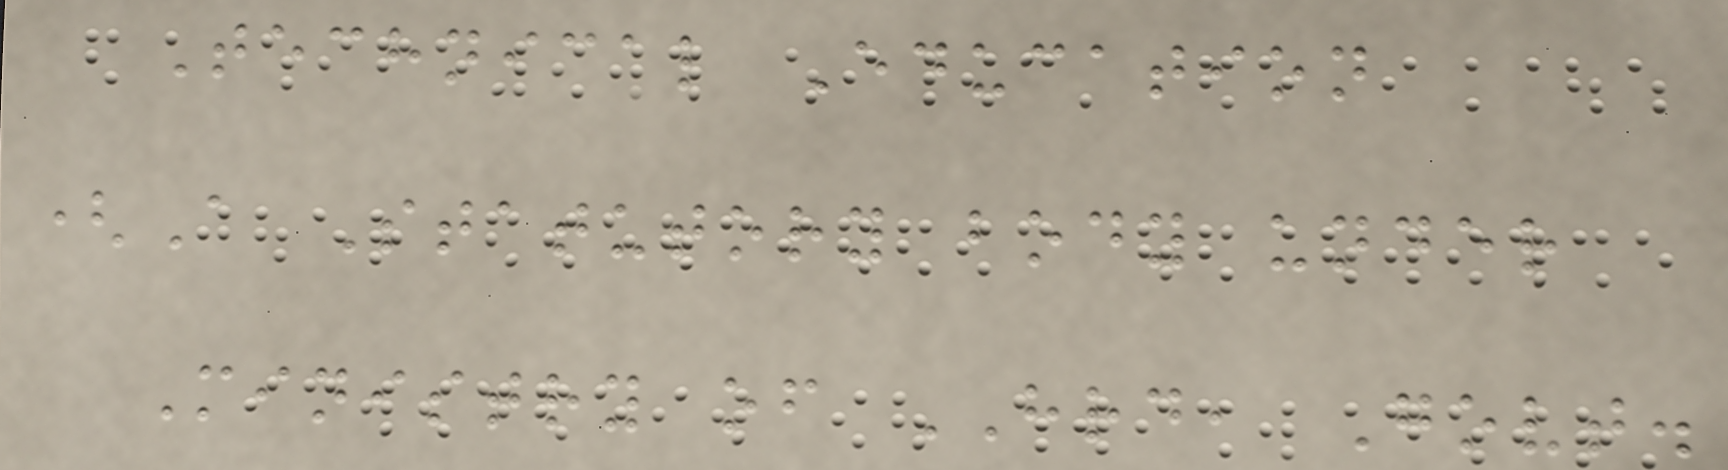Technical Education
(A Statutory body under
Ministry of HRD, Govt.
